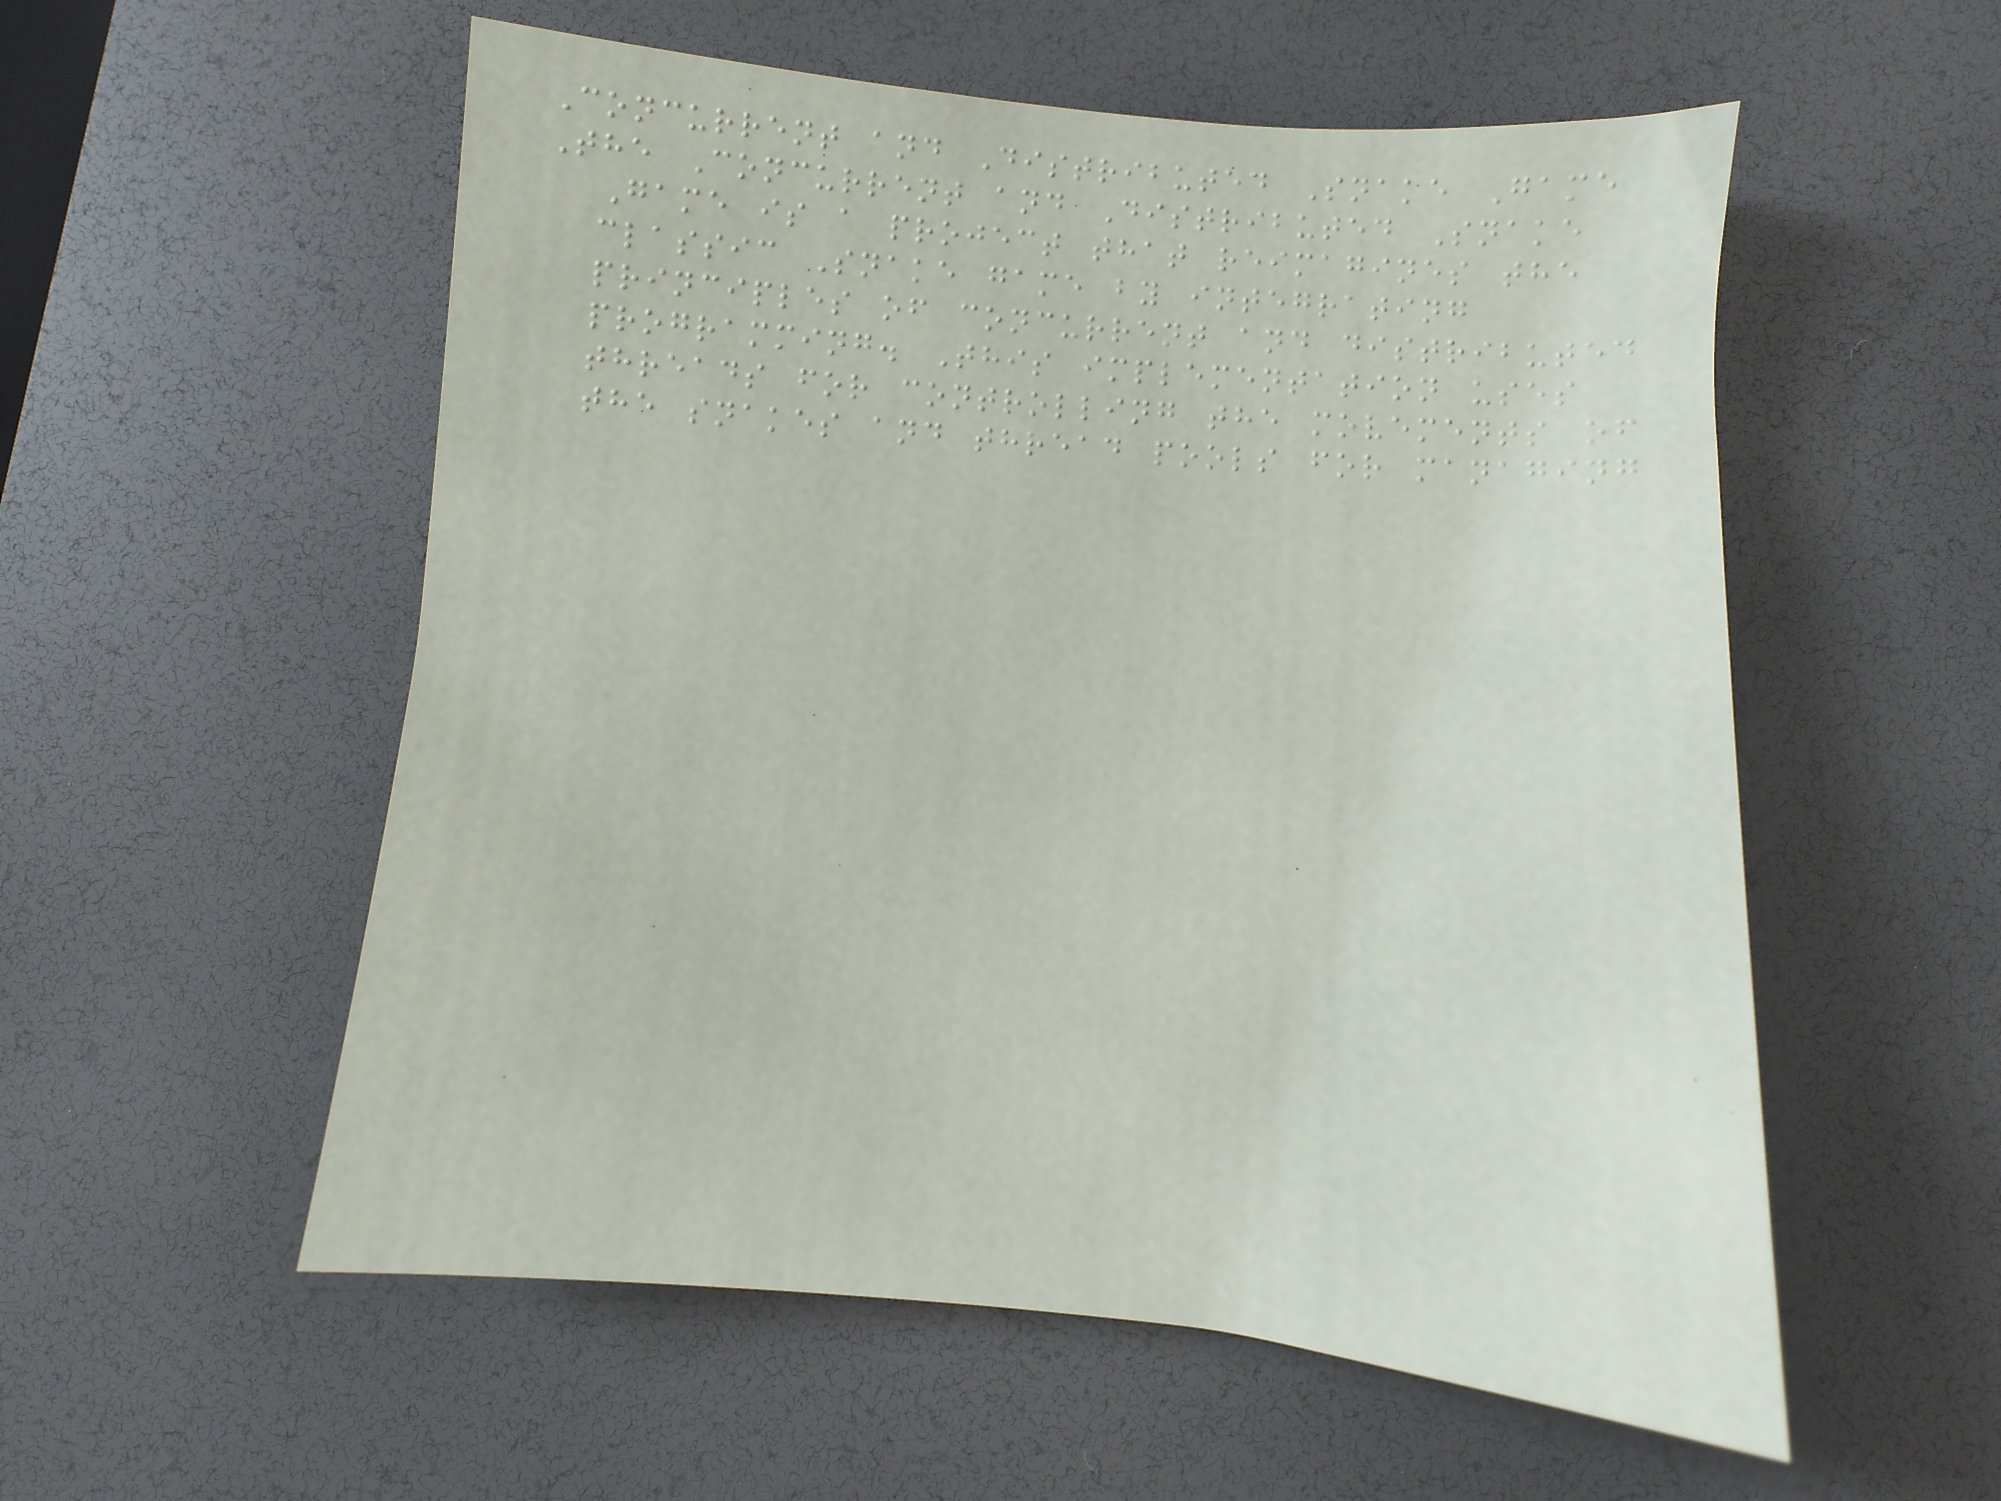Concurrent and Distributed Snake Game
The Concurrent and Distributed Snake
Game is a project that reimagines the
classic Snake game by integrating
principles of concurrent and distributed
programming. This implementation uses
threads for controlling the movements of
the snakes and thread pools for managing
